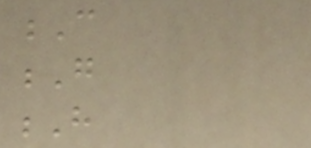C
G
H
